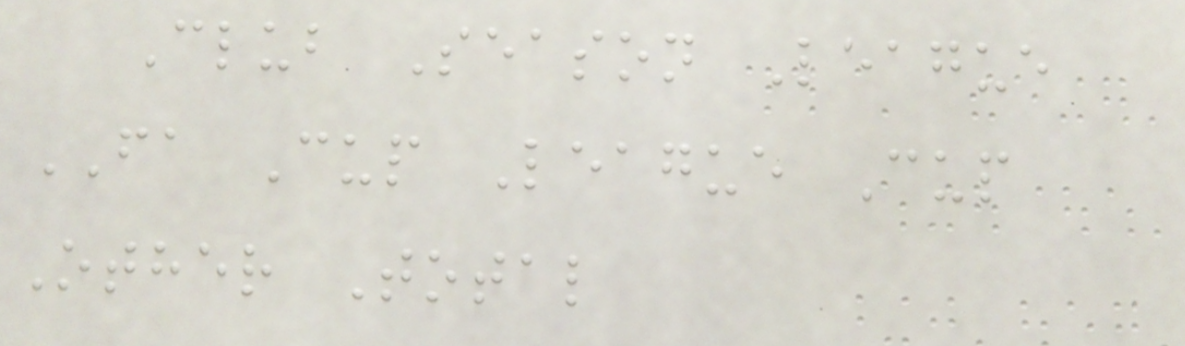Club Season League
FA Cup League Cup
Other Total
